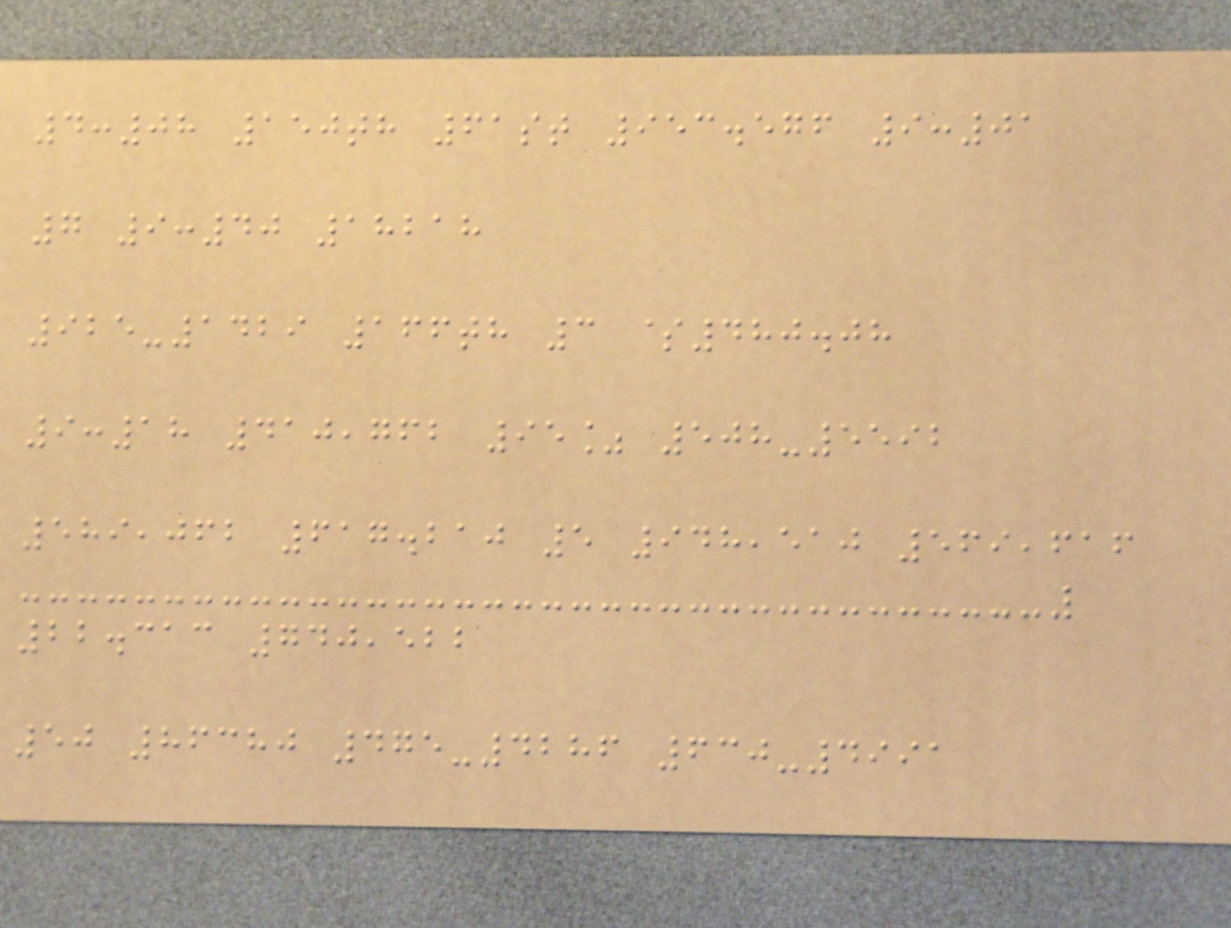4:08 150th 61st 953.576 9:01
7 9:40 18218
925-1429 166th 3 $480.08
9:18 410,762 95% 508-5592
589,062 617.210 5 948,510 569,616
22.313 740,522
50 86380 475-4286 630-4991
